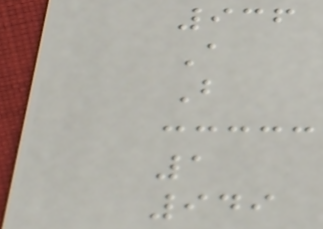936
A
B
1
949
